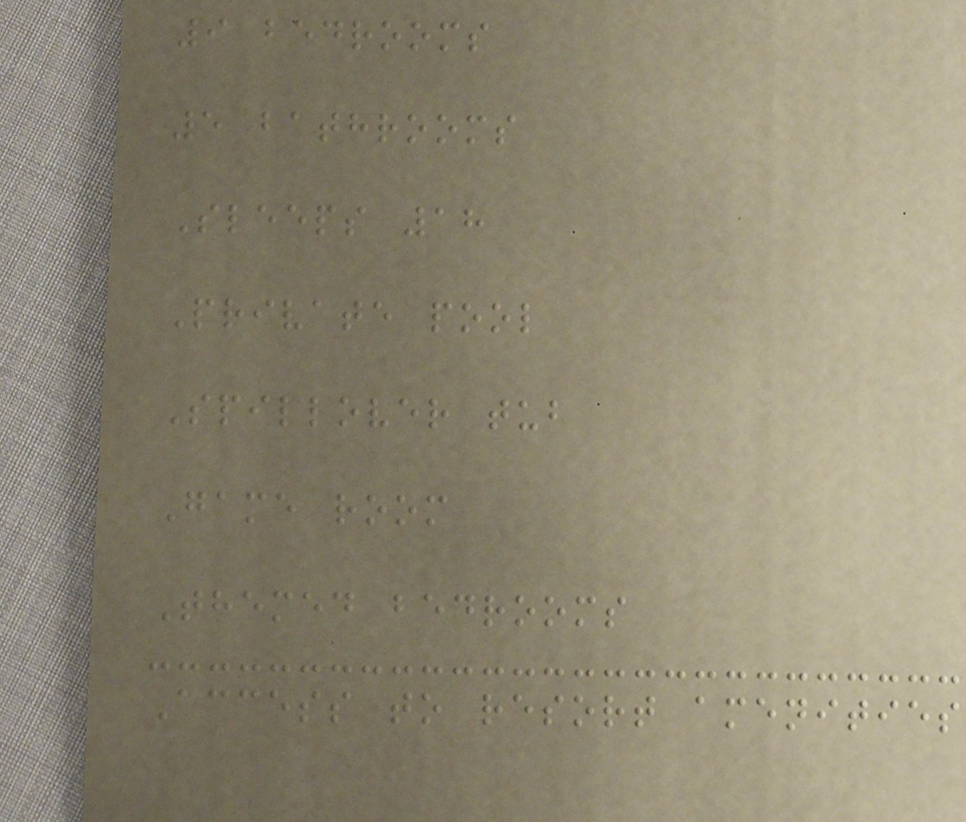9 bedrooms
5 bathrooms
Sleeps 18
Private pool
Spillover tub
Game room
Themed bedrooms
Access to resort amenities
